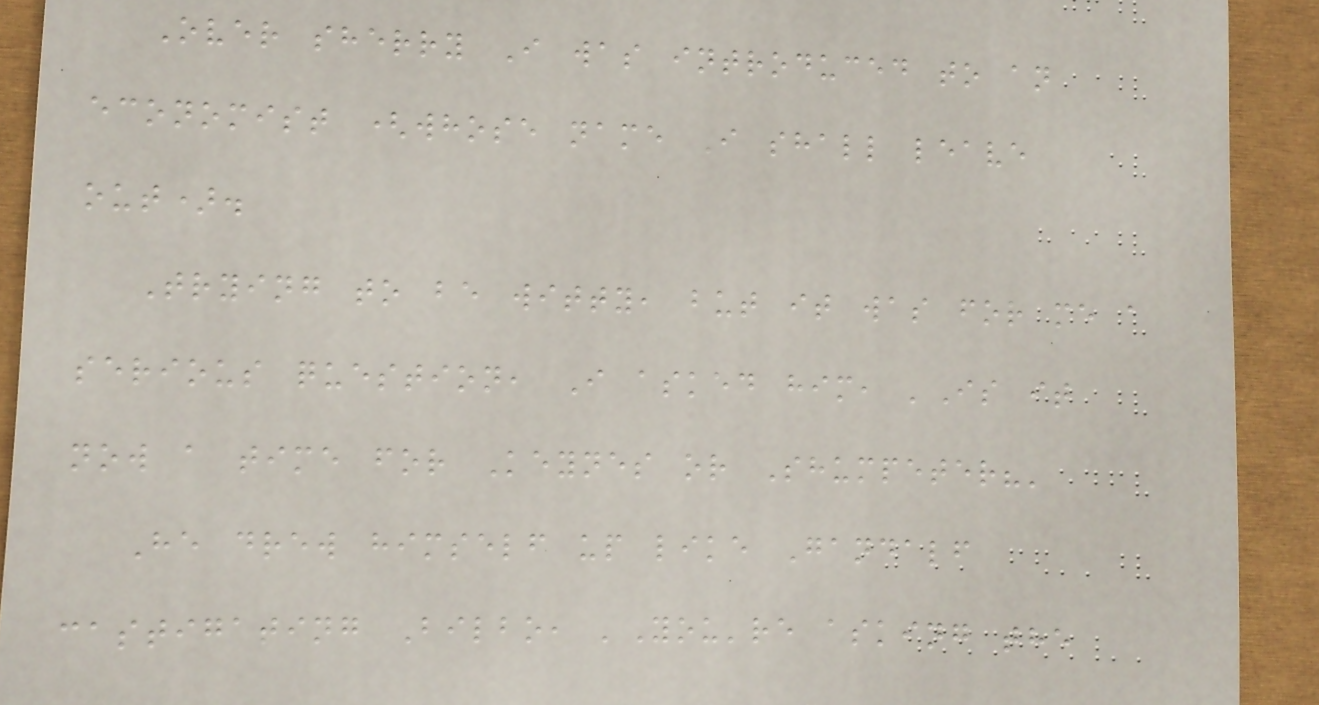Over sherry I was introduced to an
economist (whose name I shall leave
out).
Trying to be witty, but it was for me a
serious question, I asked him, 'Is it
now a time for Keynes or Shumpeter?'
He drew himself up like Gandalf
castigating Bilbo, 'You're asking the
